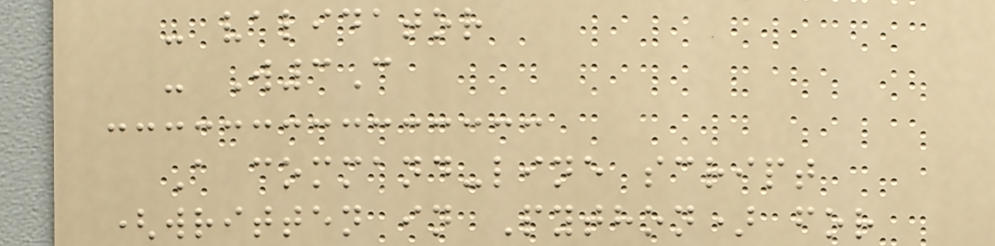- validator
- W3C
A command-line script
(written in Python) for
